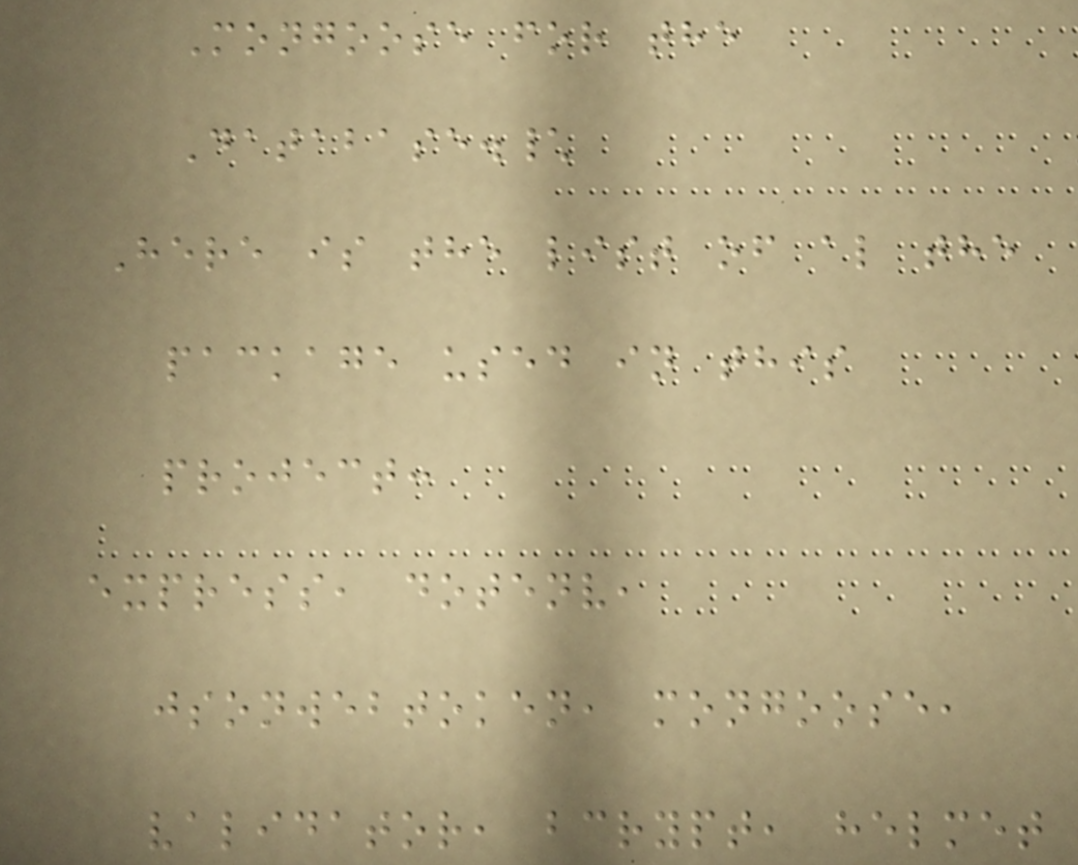Mongoose for the
Database.\
Here is the list of al the
package used in this
project:
express, dotenv,
jsonwebtoken, mongoose,
validator, bcrypt, helmet
